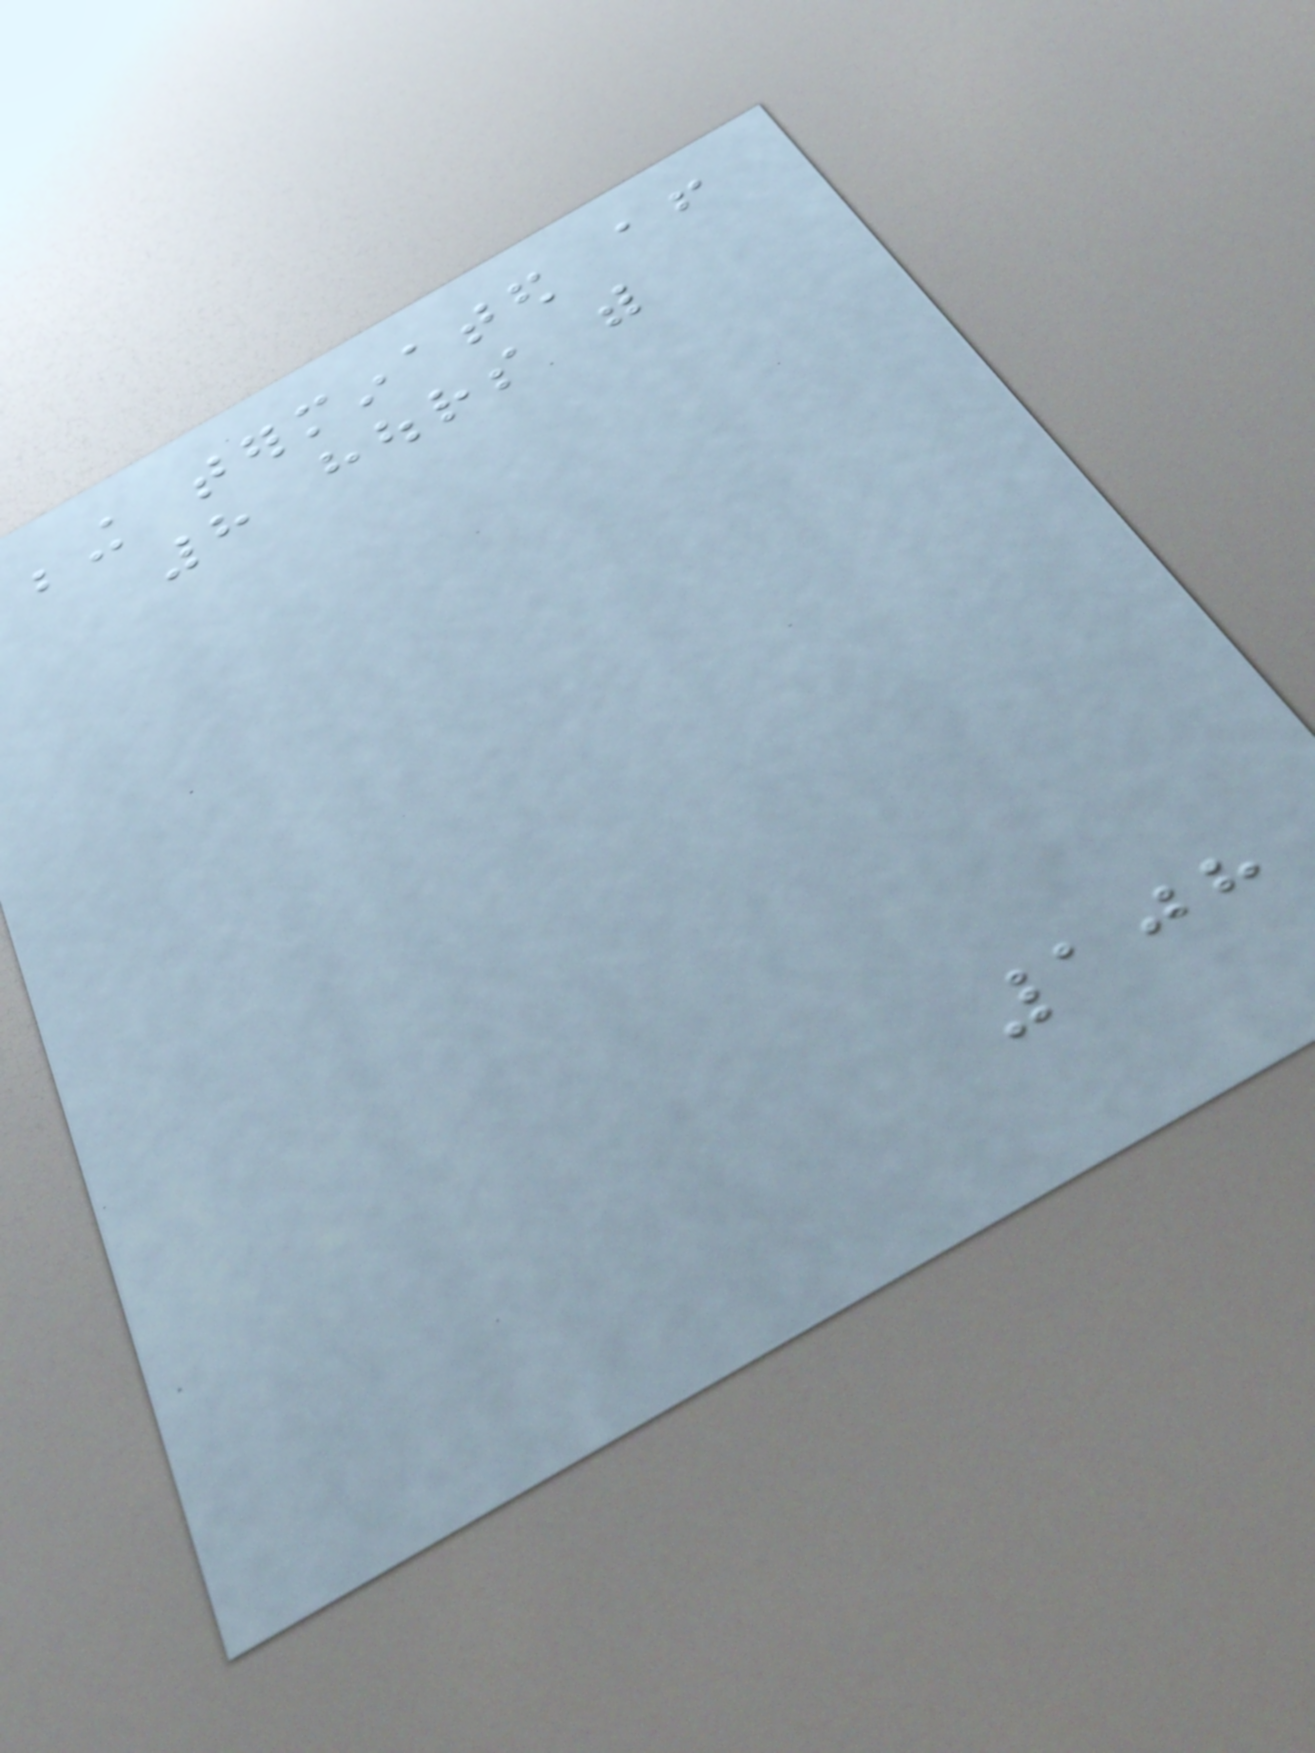being terminated after
8 hours with
108
